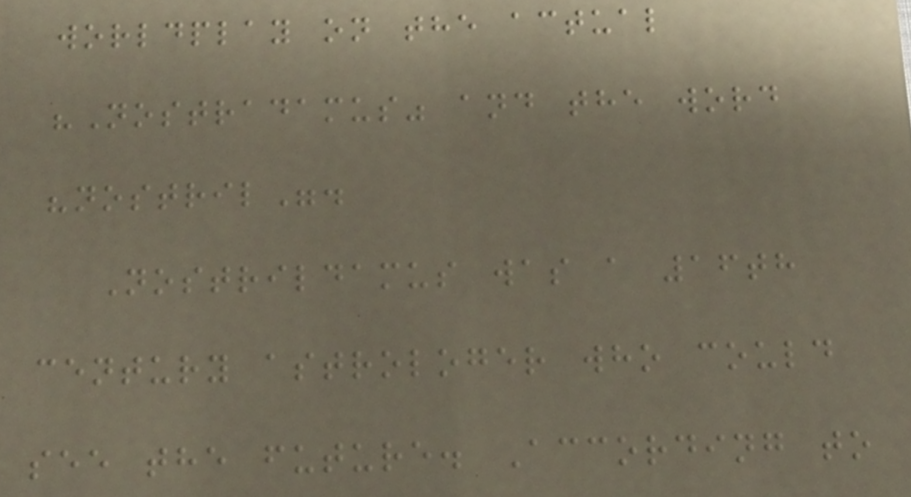worldplay on the actual
"Nostradamus" and the word
"nostril".
Nostrildamus was a 16th
century astrologer who could
see the future. According to
